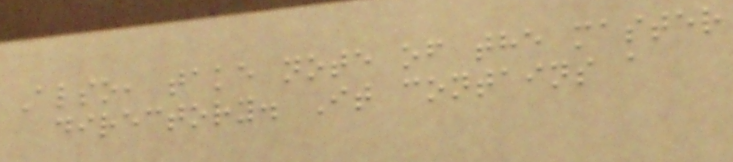Also, take note of the master
directory. It contains a
